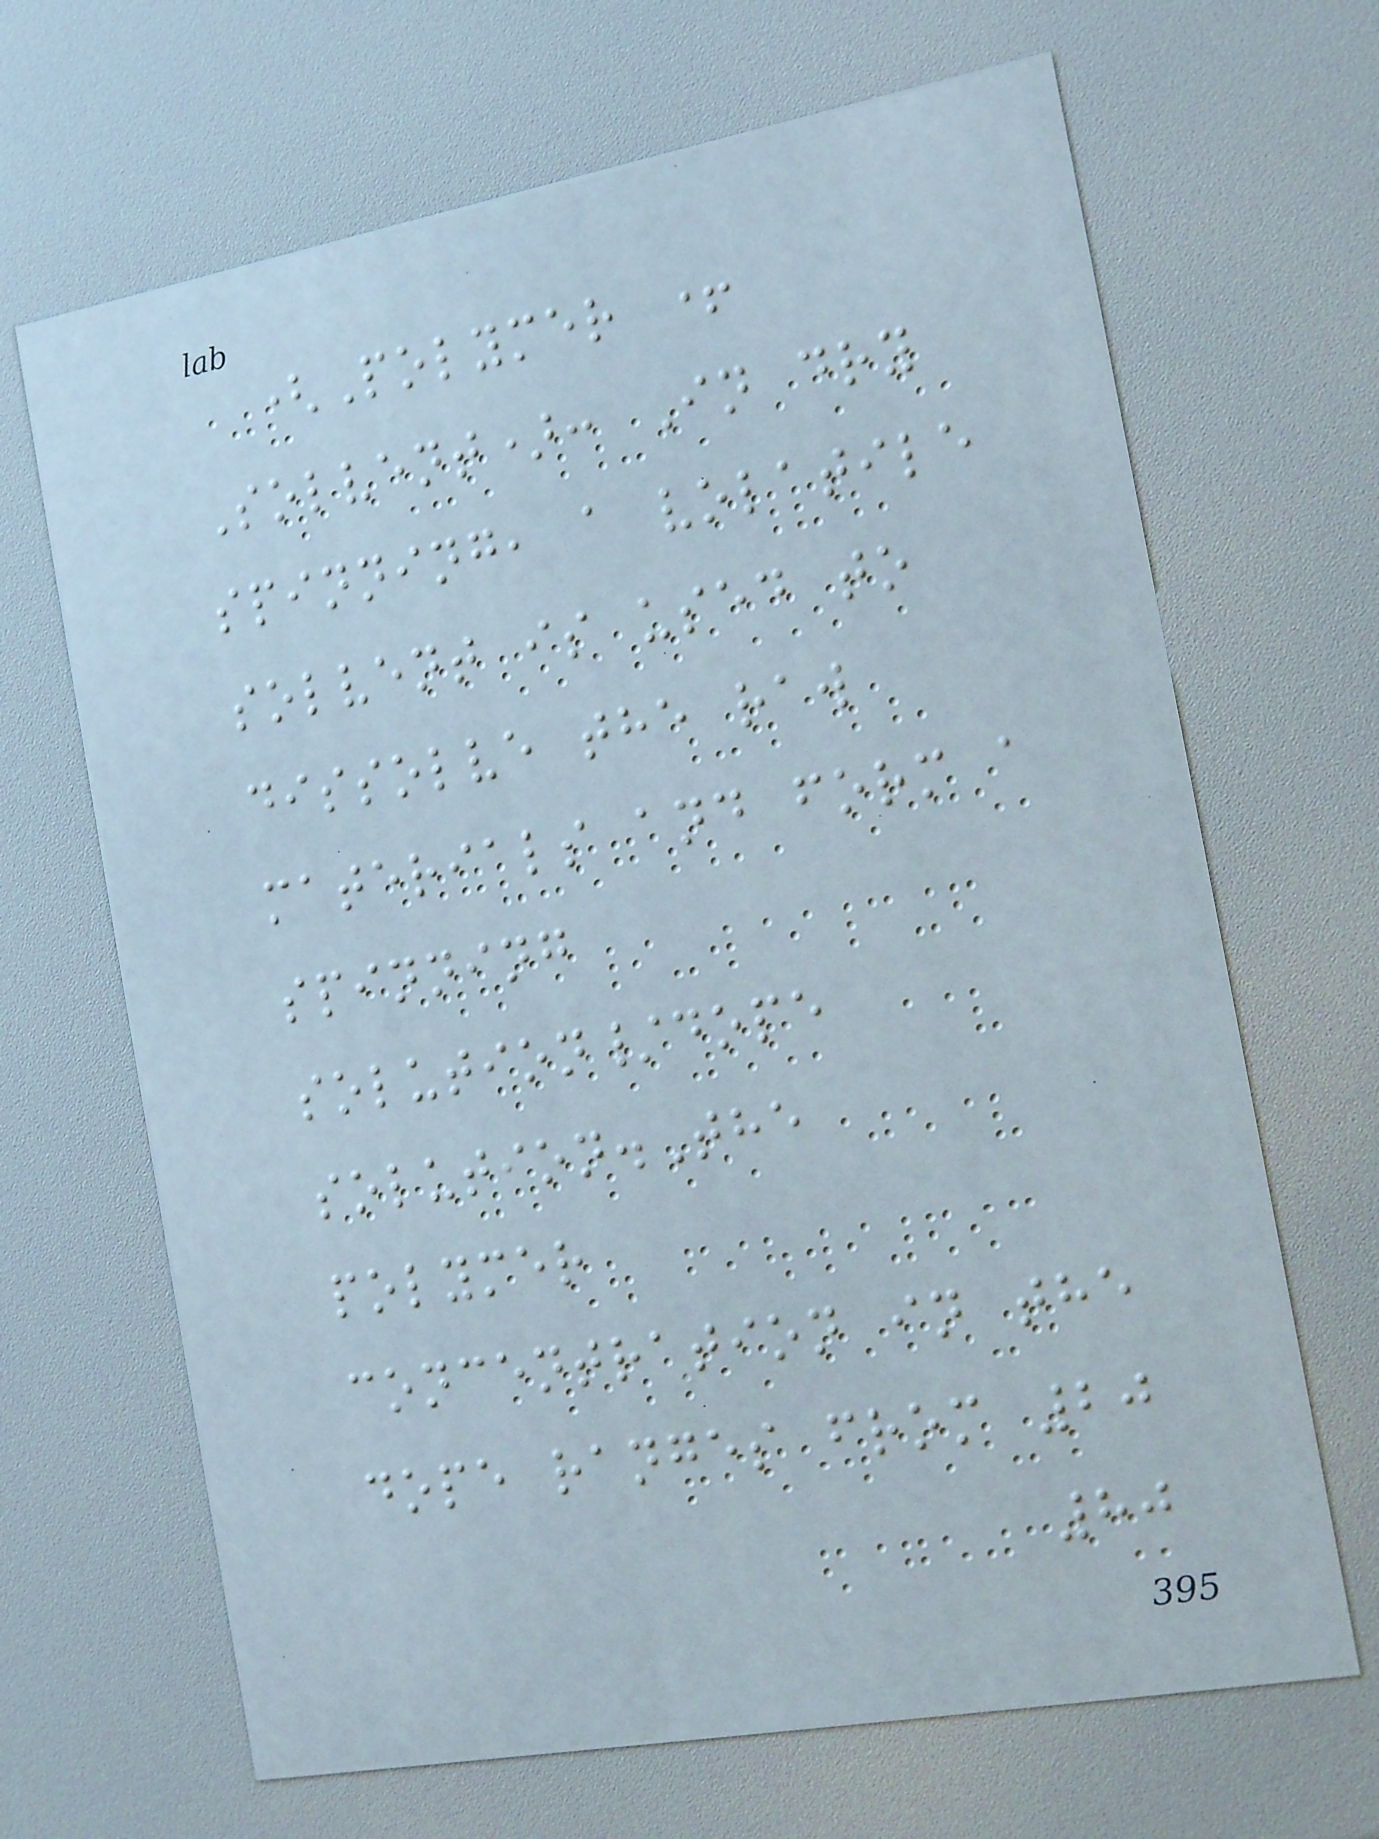(Polymer +
Solvent): In dry
spinning, a volatile
solvent is used to
dissolve the raw
materials and form a
spinning
solution/dope
solution.The
polymer
concentration in the
dope ranges from 20
80
